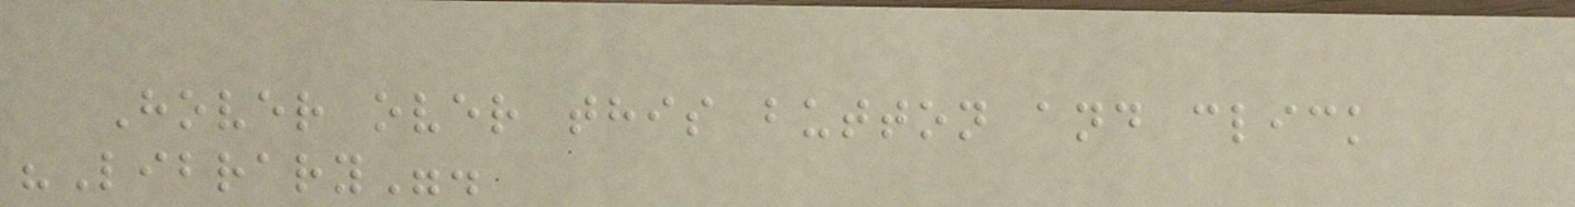Hover over this button and click
"Library".
